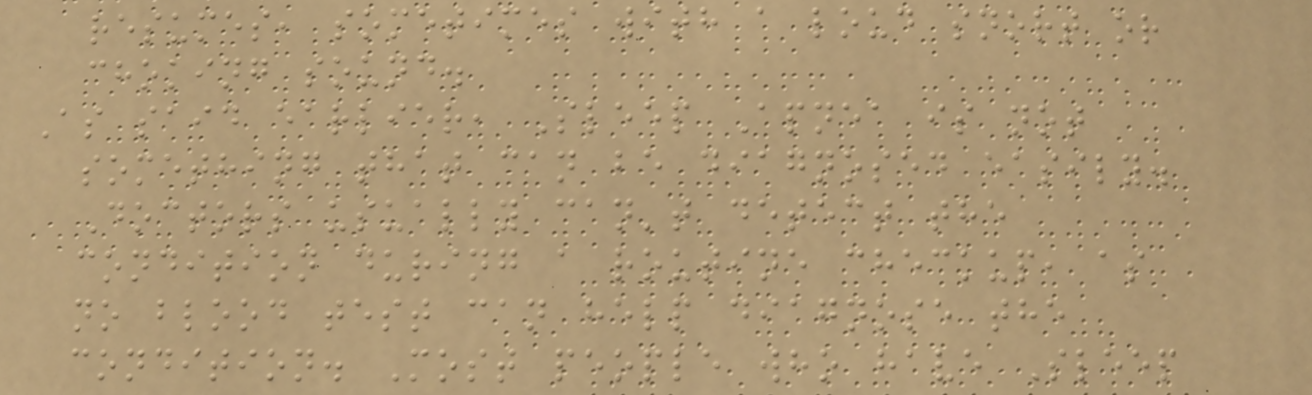resumes, sometimes with a loud snort or
choking sound.
As said earlier, Sleep Apnea is not
something that can be diagnosed easily.
Doctors usually can't detect the
condition during a routine checkup, as
no blood test can help diagnose the
condition. Most people who have Sleep
